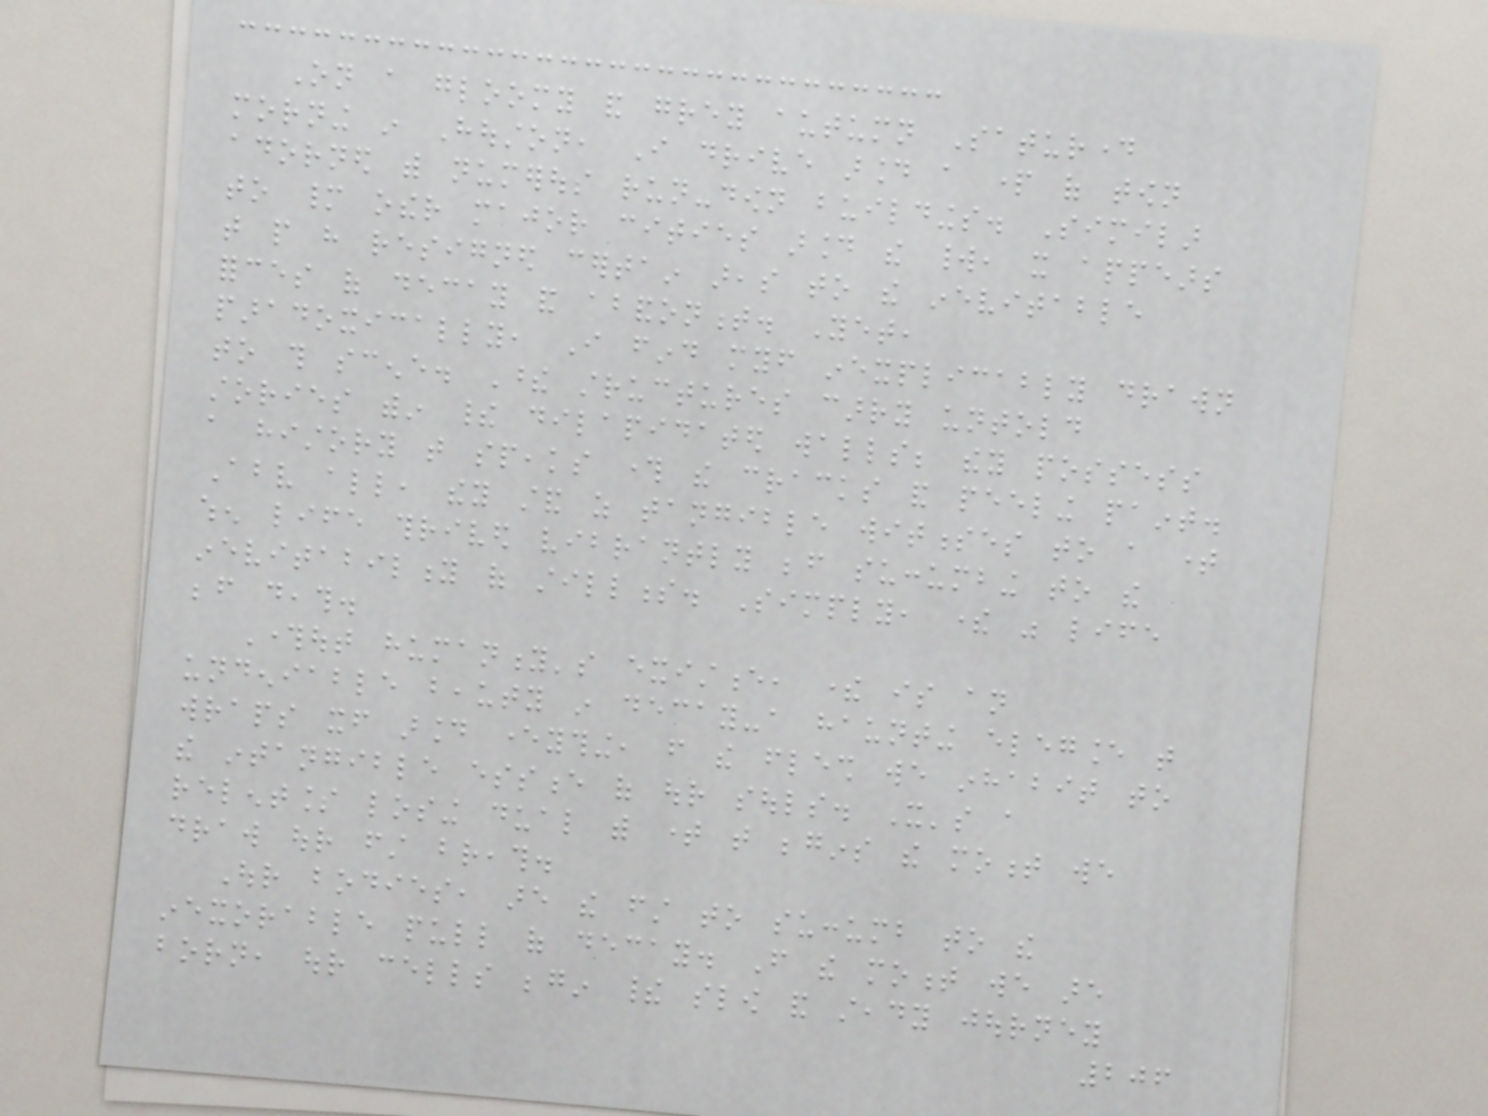On a gloomy and grey autumn Saturday
morning in Houston, I drive around a part of town
adorned with numerous run-down buildings. Similar
to many other major cities around the world, it appears
that people have resigned certain areas to the inevitable
forces of decay and abandonment. Yet,
paradoxically, I find myself inexplicably drawn
to this scene. These structures carry untold
stories within their dilapidated walls; they possess
a history that speaks through the cracks and peeling paint.
Above all, they stand as tangible witnesses to a time
when life thrived vibrantly before succumbing to the
inevitability of stillness. Simply, there was life
before death.
Throughout humanity's existence, there is an
undeniable beauty in decay-a haunting elegance that
wraps itself around everything, from the flesh we inhabit to
the intangible essence of our souls. It's a
relentless losing dual with time that begins the moment we
draw our first breath.
Our bodies, are the first to succumb to the
inexorable pull of decay. From the moment we are
born, our cells begin their slow and steady journey
206
